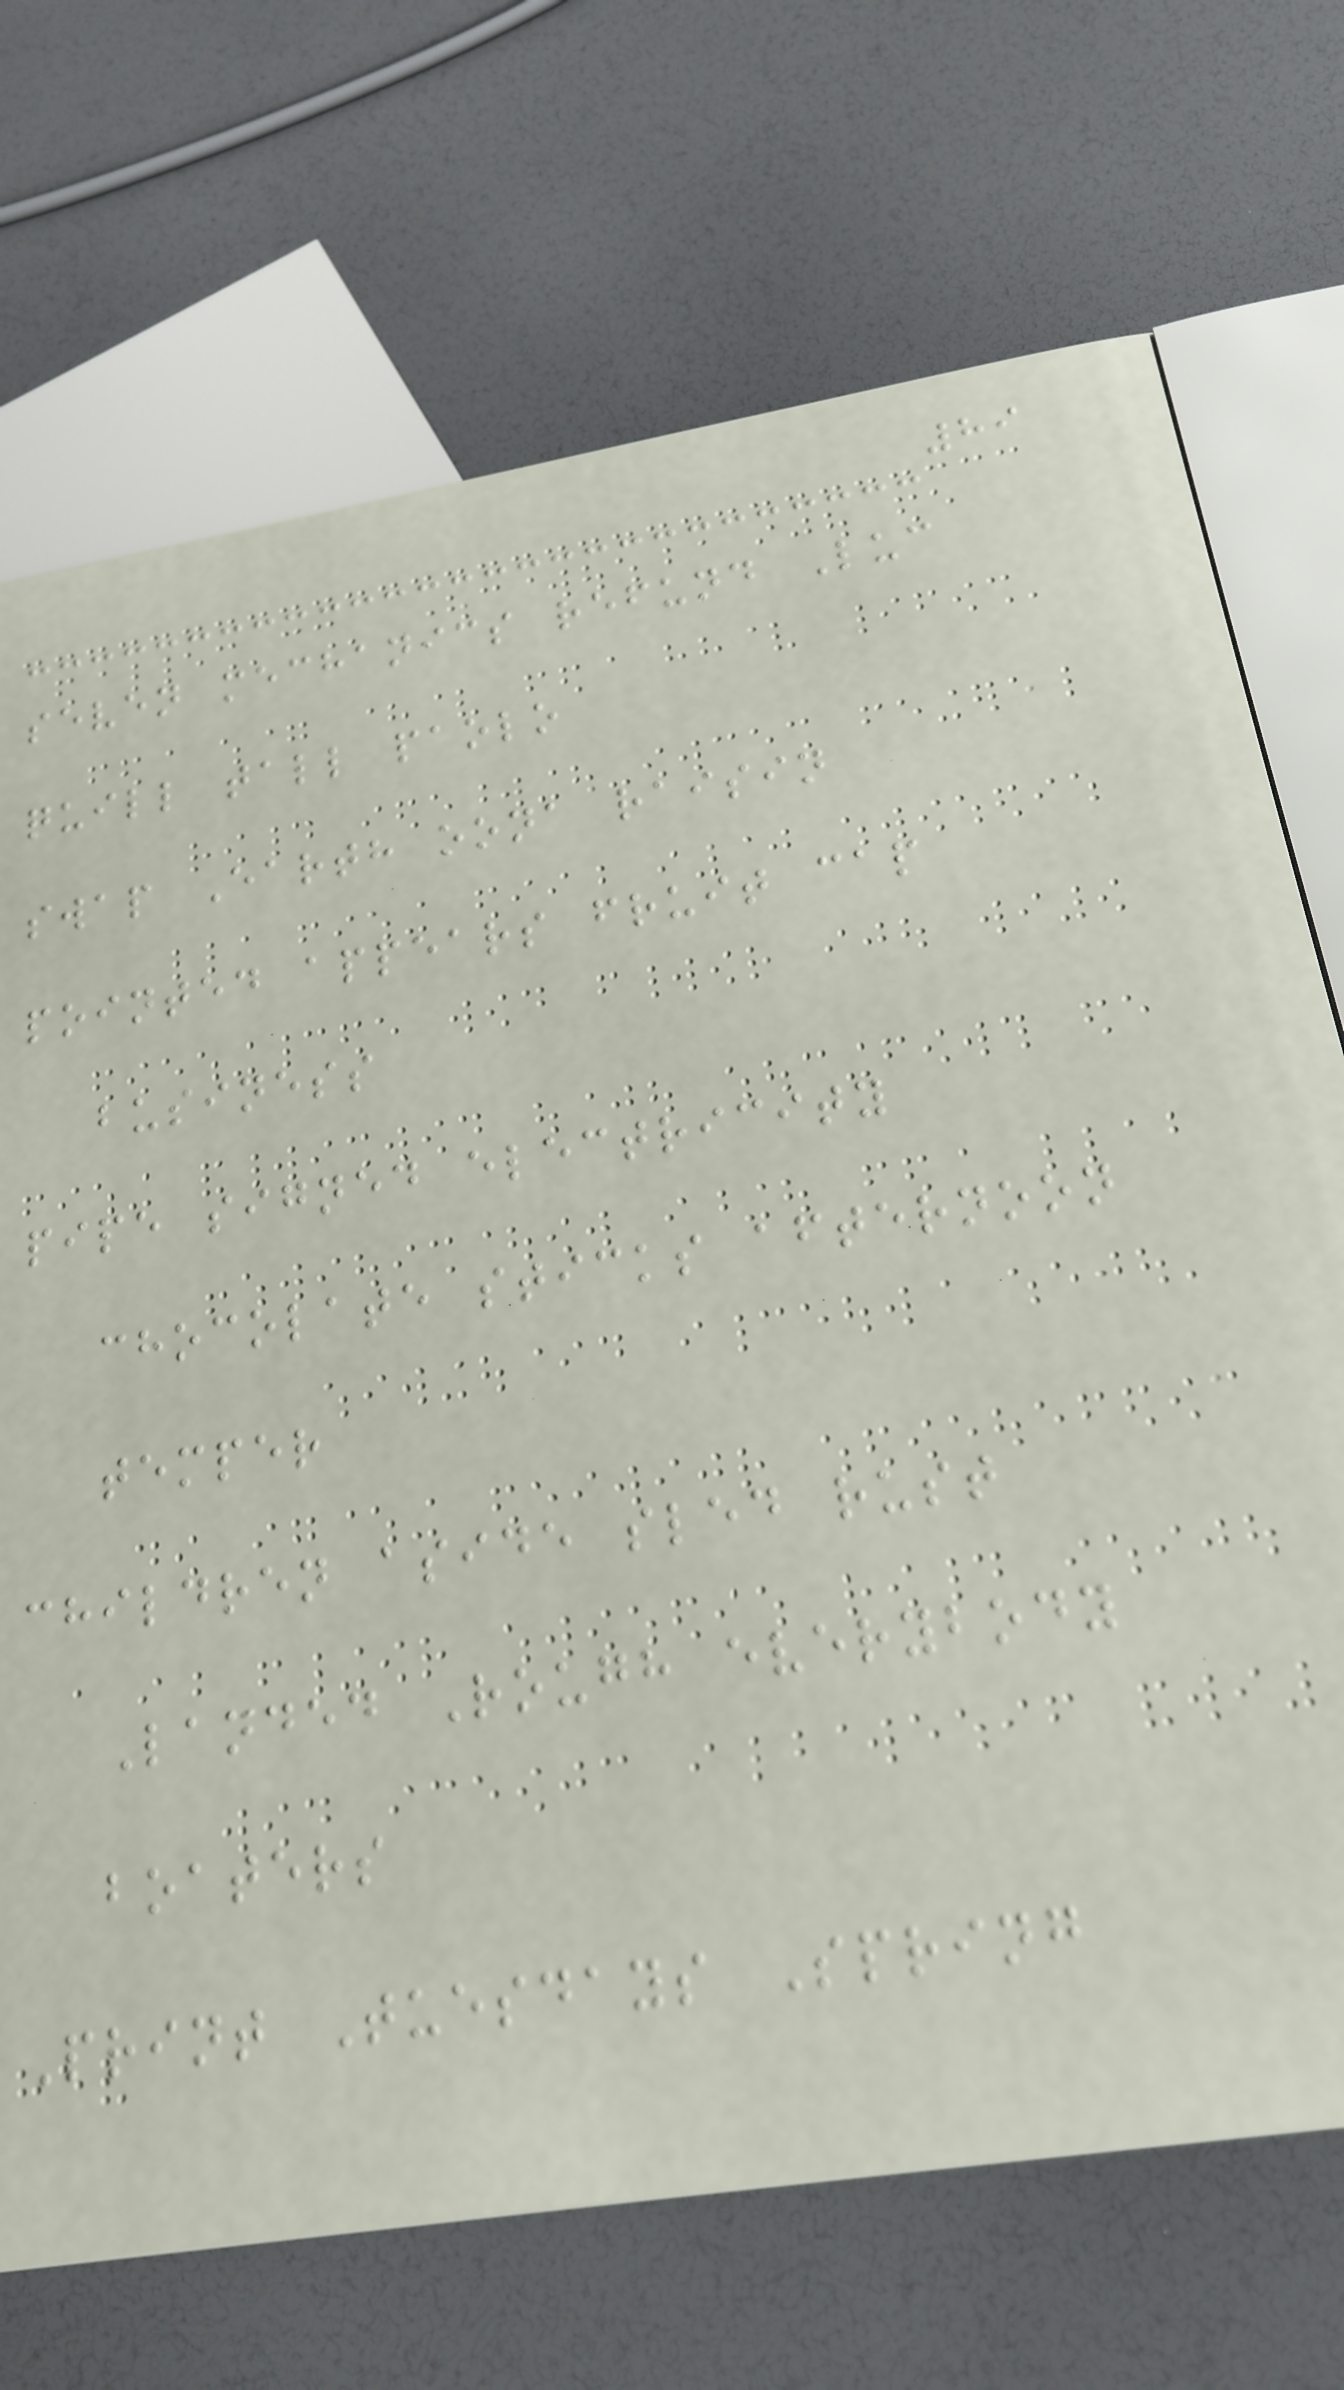89
seven mechanics refund Luc
quill tall paolo
swap Earth oona raisin
pointed appears fruit cap
business
pipe signed electricity
chocolate sticks afternoon
temper
children aside sled rust
Landed Rough everybody
boaters
Print Tuesdays Spring
